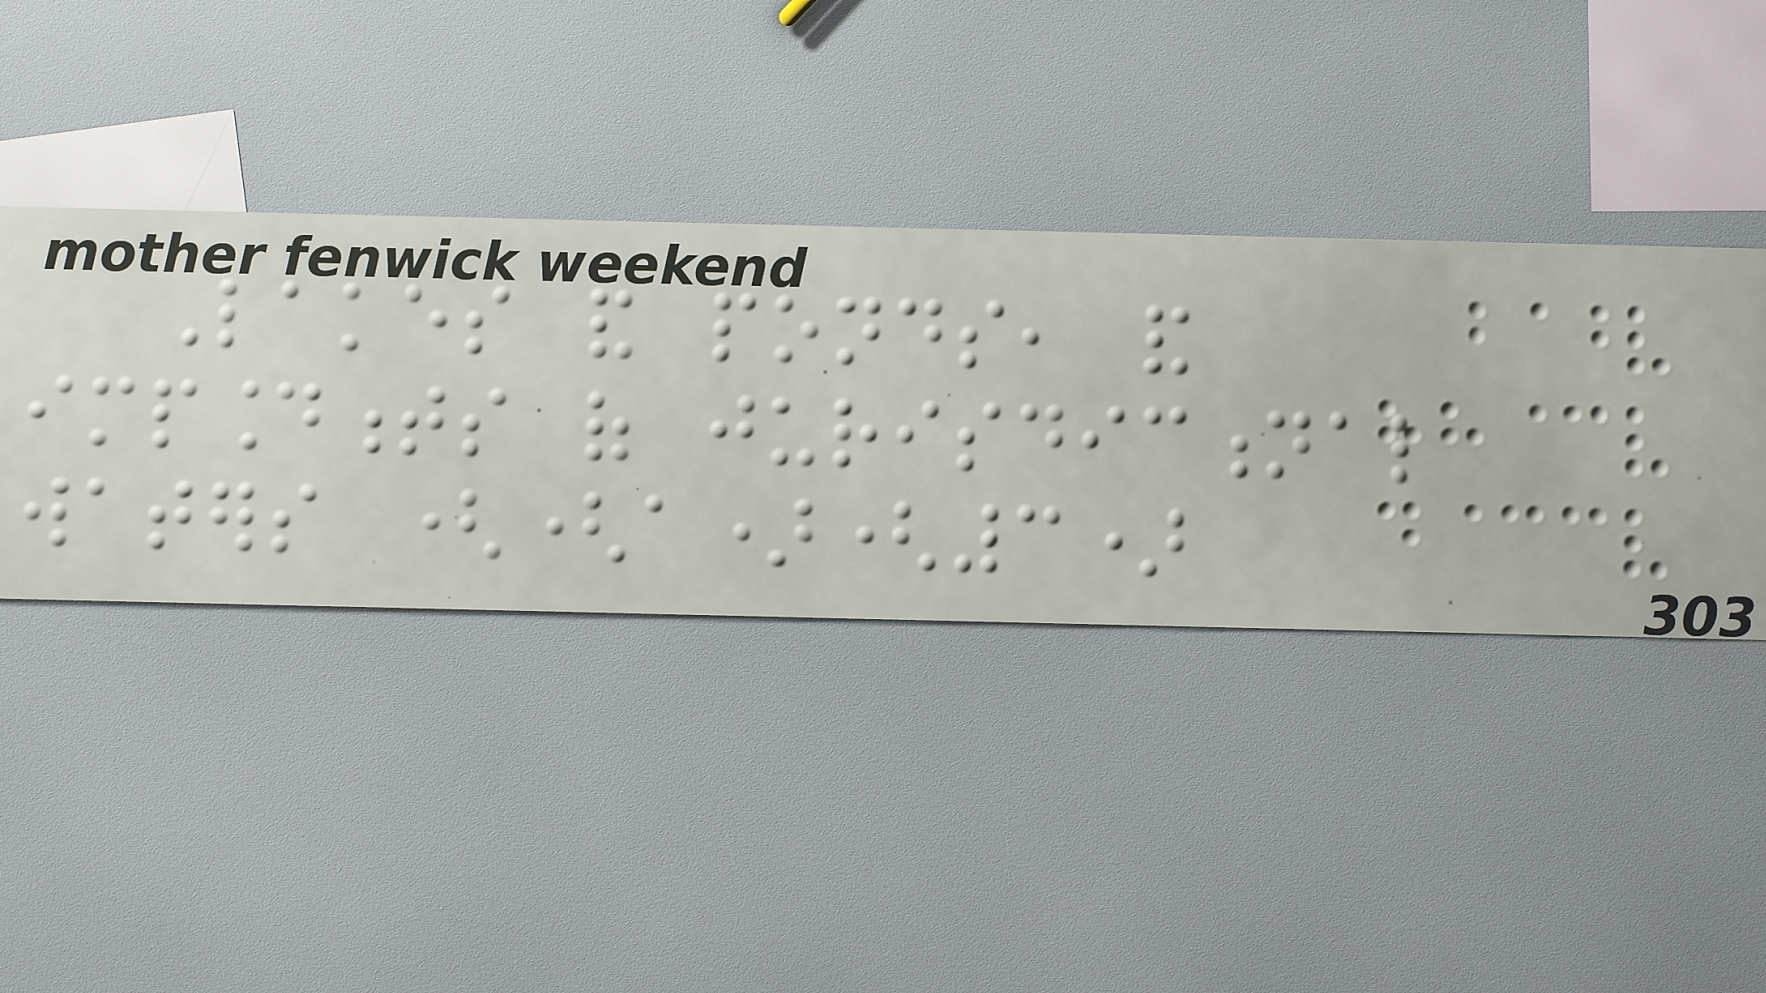Lakes and ponds, and
impoundments of jurisdictional
waters ((a)(3)
